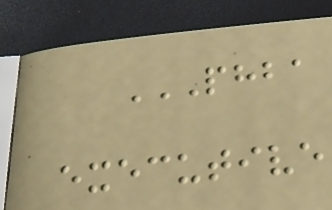PHBA
EXECUTIVE
